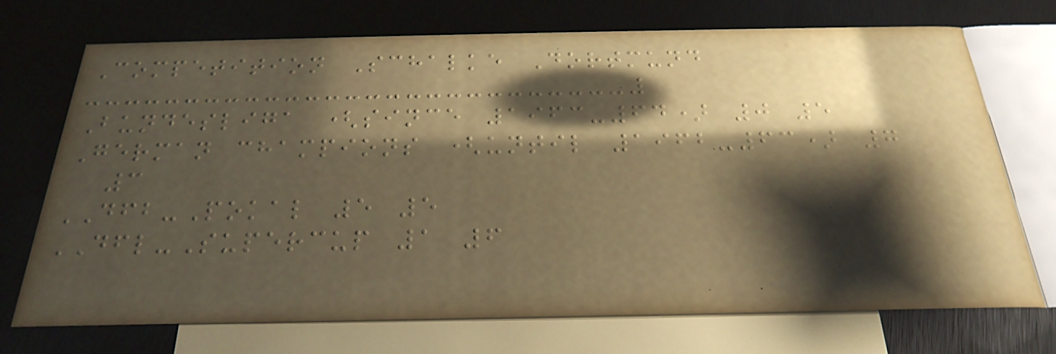Competition Schalke Dortmund
Bundesliga (since 1963-64) 0 5
German champions (until 1962-63) 7
3
DFB-Pokal 5 5
DFL-Supercup 1 6
